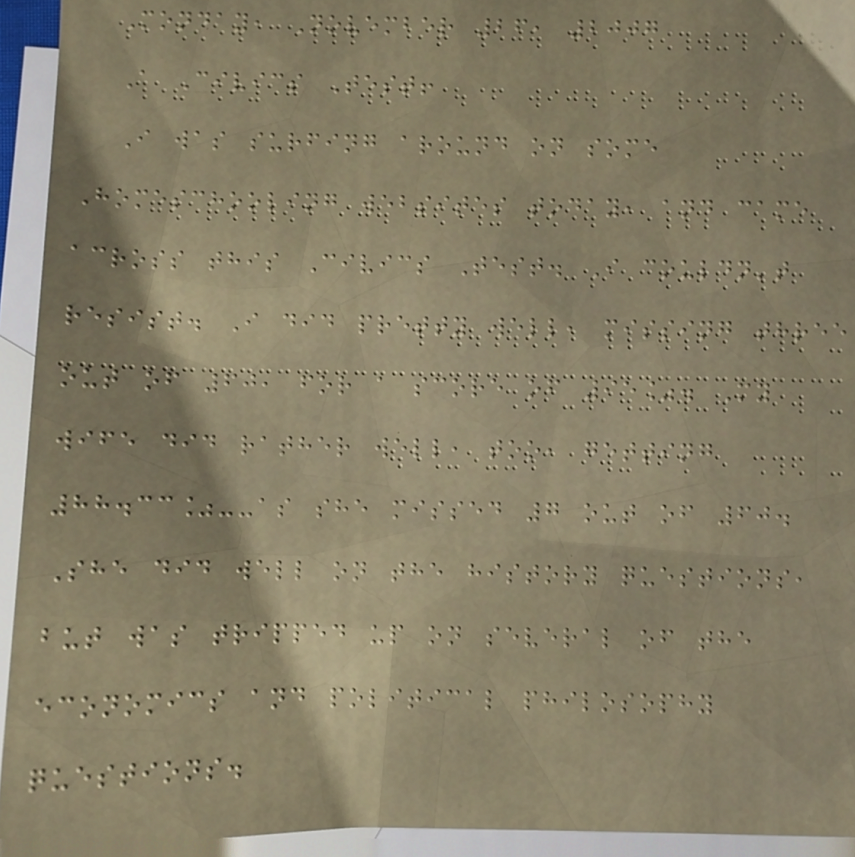Monday, November 26, 2007
A Civics Test!
I was surfing around on some
Homeschooling websites today, and came
across this Civics Test. I couldn't
resist. I did pretty well, missing three
out of 60, for a score of 95%. My
wife did rather well, too, getting
88.33%--as she missed 7 out of 60.
She did well on the history questions,
but was tripped up on several of the
economics and political philosophy
questions.
